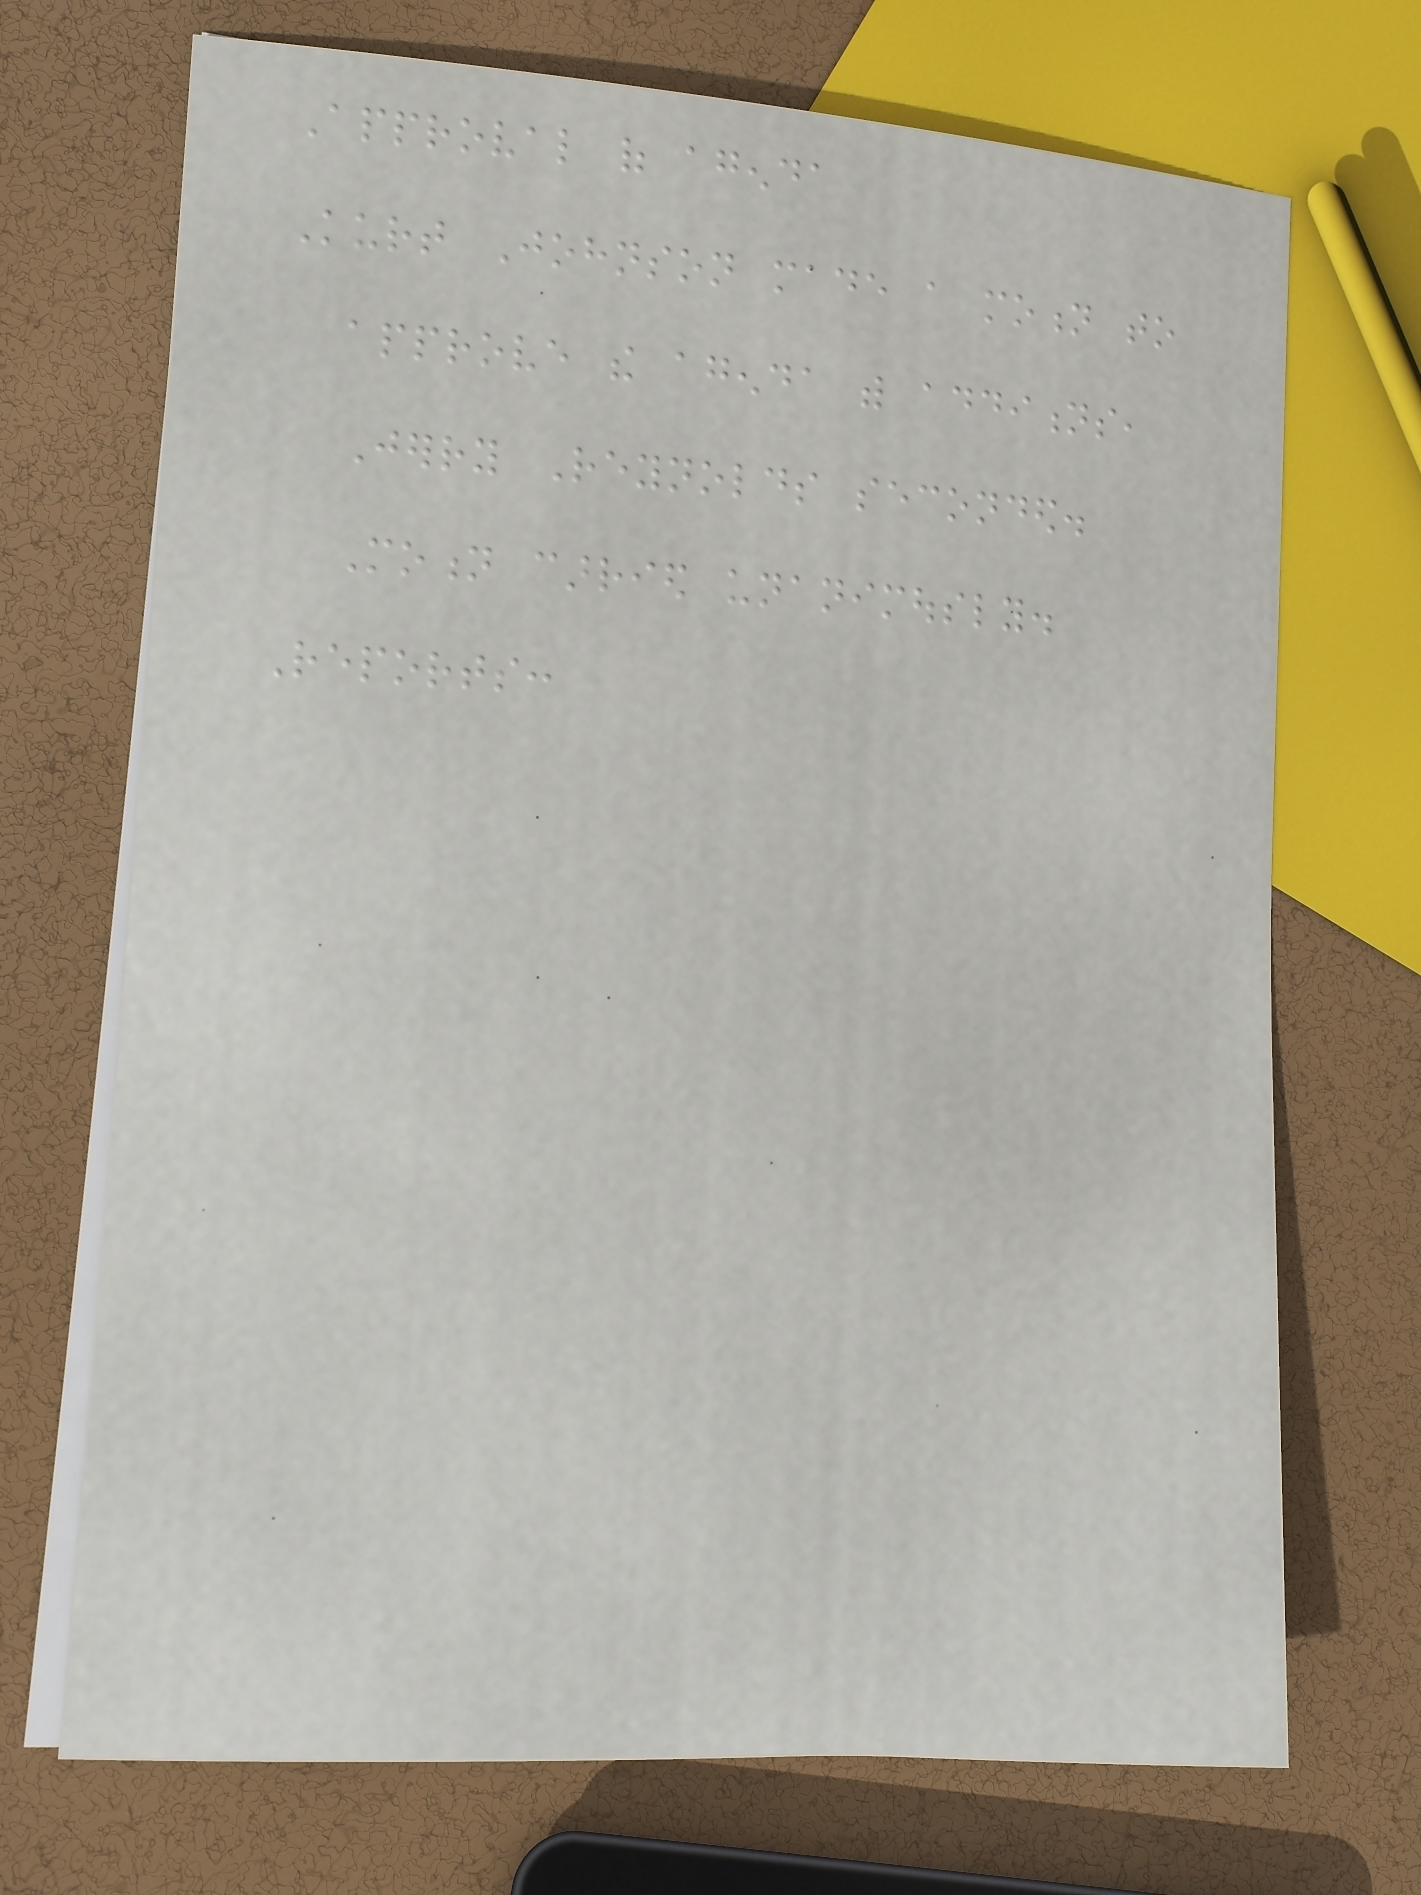Approval of agenda
Kurt Johnson made a motion to
approve the agenda with additions,
Jerry Reynolds seconded.
Motion carried unanimously.
Reports:
